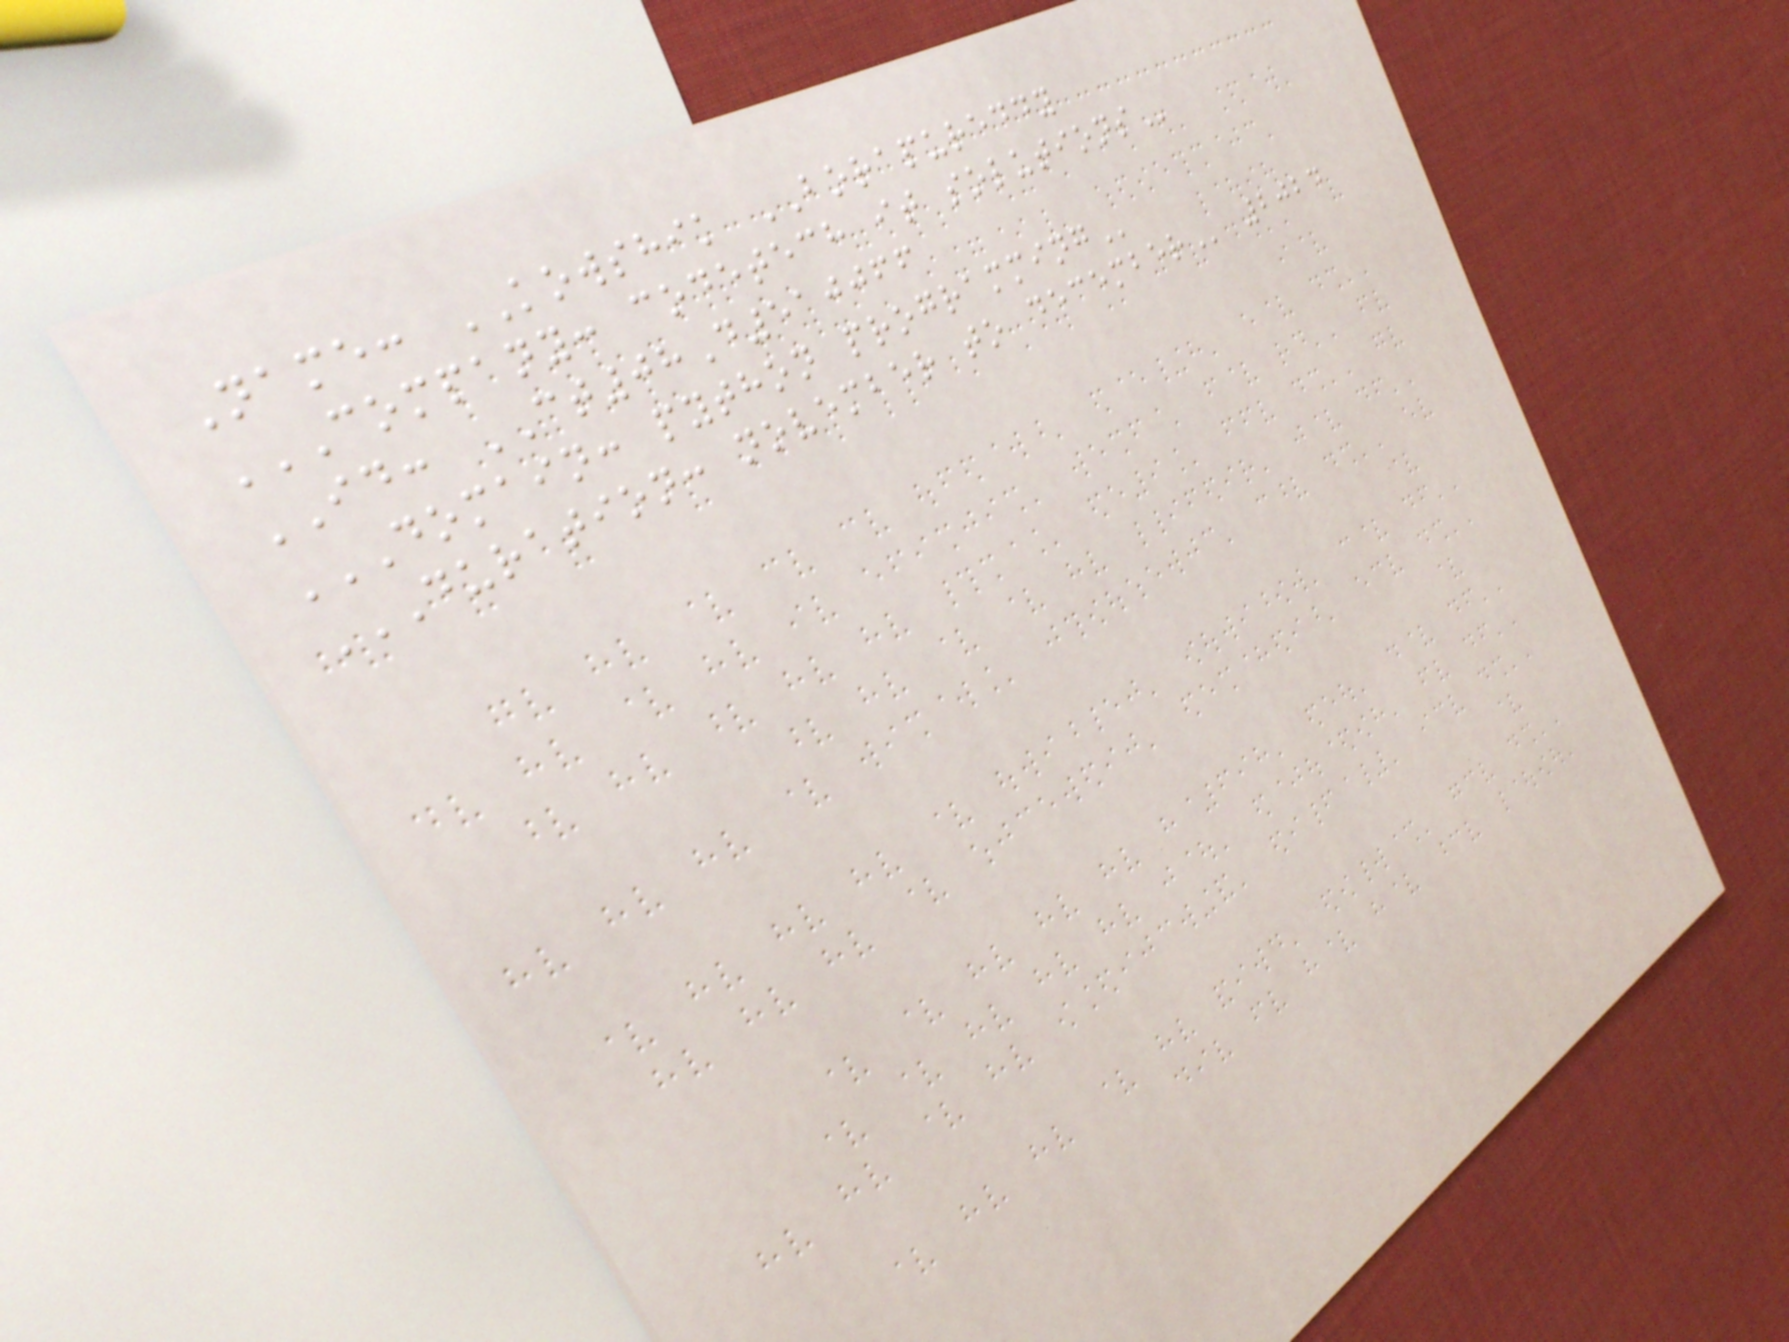Name: KOWSHIK BORAPUREDDY
COMPANY: CODETECH IT SOLUTIONS
ID: CT08D510066
DOMAIN: PYTHON PROGRAMMING
DURATION: NOVEMBER TO DECEMBER 2024
